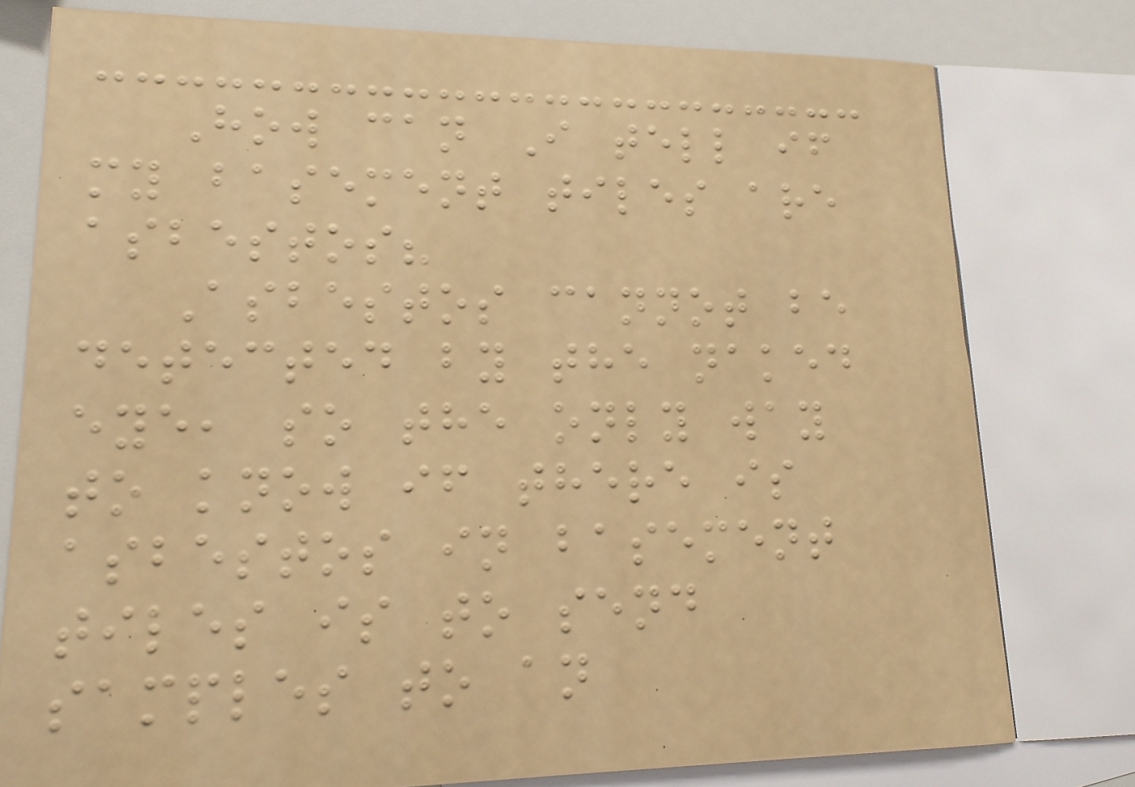How can I tell if
my basement tiles are
asbestos?
Asbestos cannot be
detected by the naked
eye, so the only way
to know if there is
asbestos in basement
tiles is to send
samples to an
